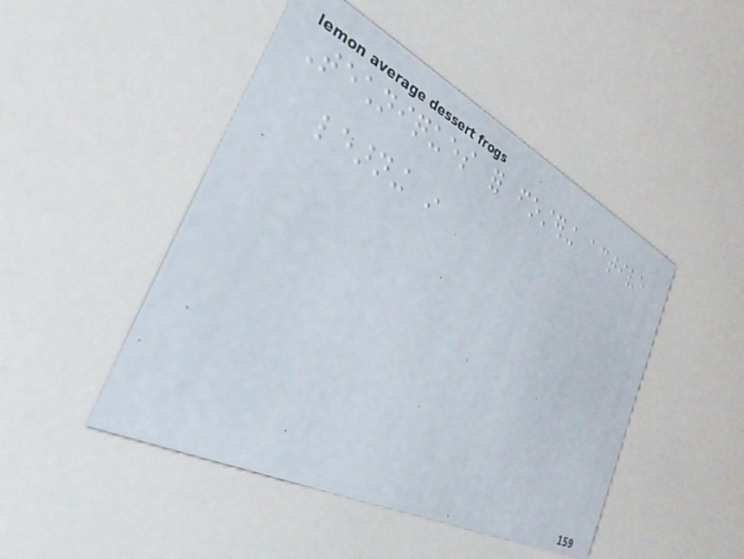Techniques for fostering active
learning in
